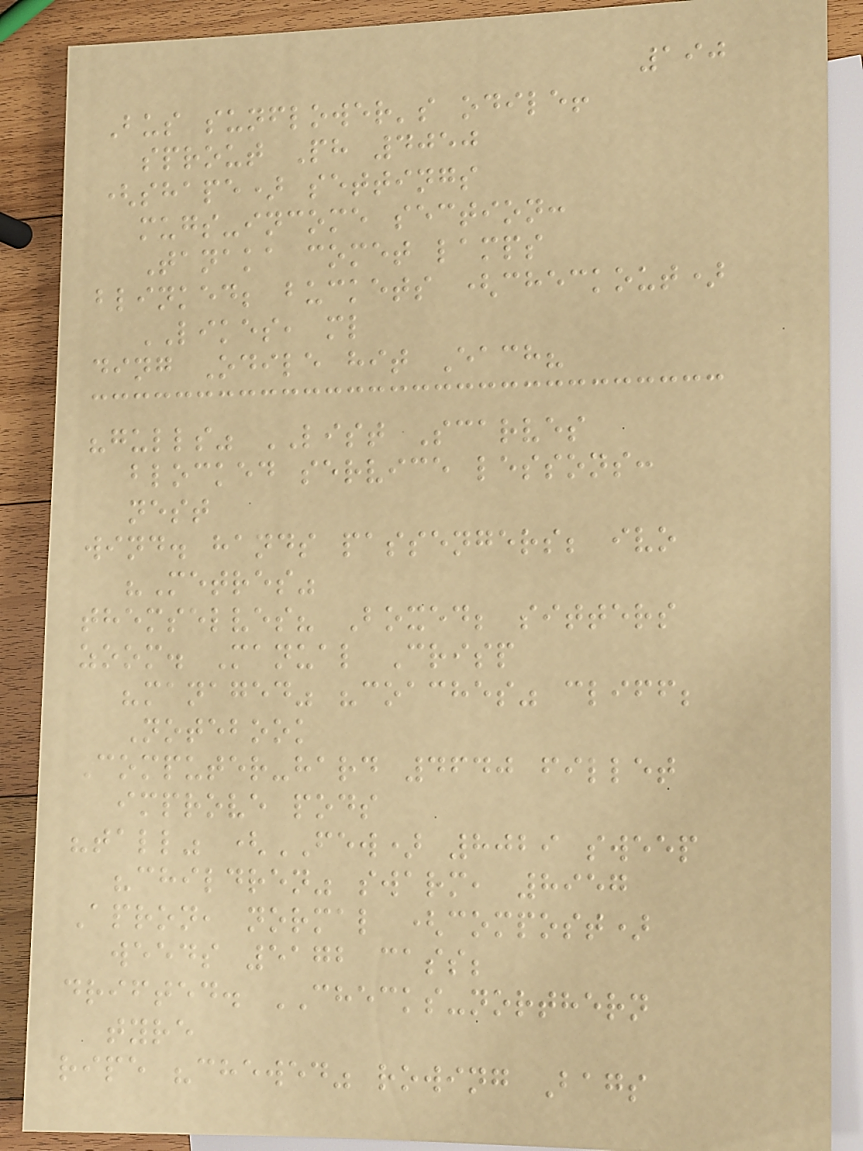190
Bus sunflower's odile!
sprout Ph 4050
(shape) settings
mugs-income section:
Tanaka comet lamps
blinked; buckets (checkout)
LIKES, ml
ding Odile hit Each?
"gulls" LIST Scarves
blocked service lessons:
nest
wind. hands passengers; ivo
"Metres"
themselves? Boxed; sitters
zoom. Manual Crisp
"managed" "coaches" cliff;
Notebook
Computer-hard 4640 fillet
improve pods
"tall" (FEW) 8029 sweep
"children" swarm, 8957
Apron, normal (compost)
weeds 5172 cass;
drifted. CHECKS-northern
tyre
ripe "chewed" rowing Bags
